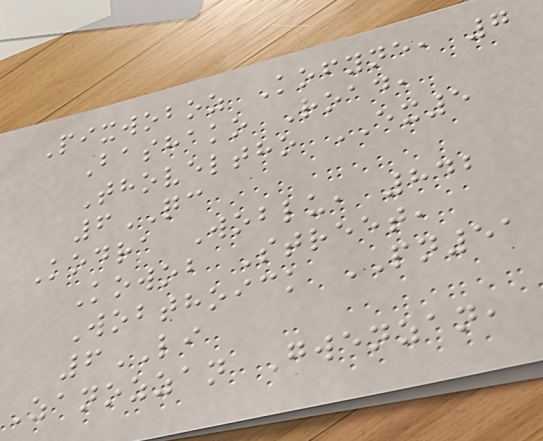Pixwoboz Kofyne, 7
Bashako Road,
Thoveltho EX5
6QC
Kodra Woblu, 842
Kowob Street,
Wobthoick PN51
6LI
Zanozzan Gwenzan,
